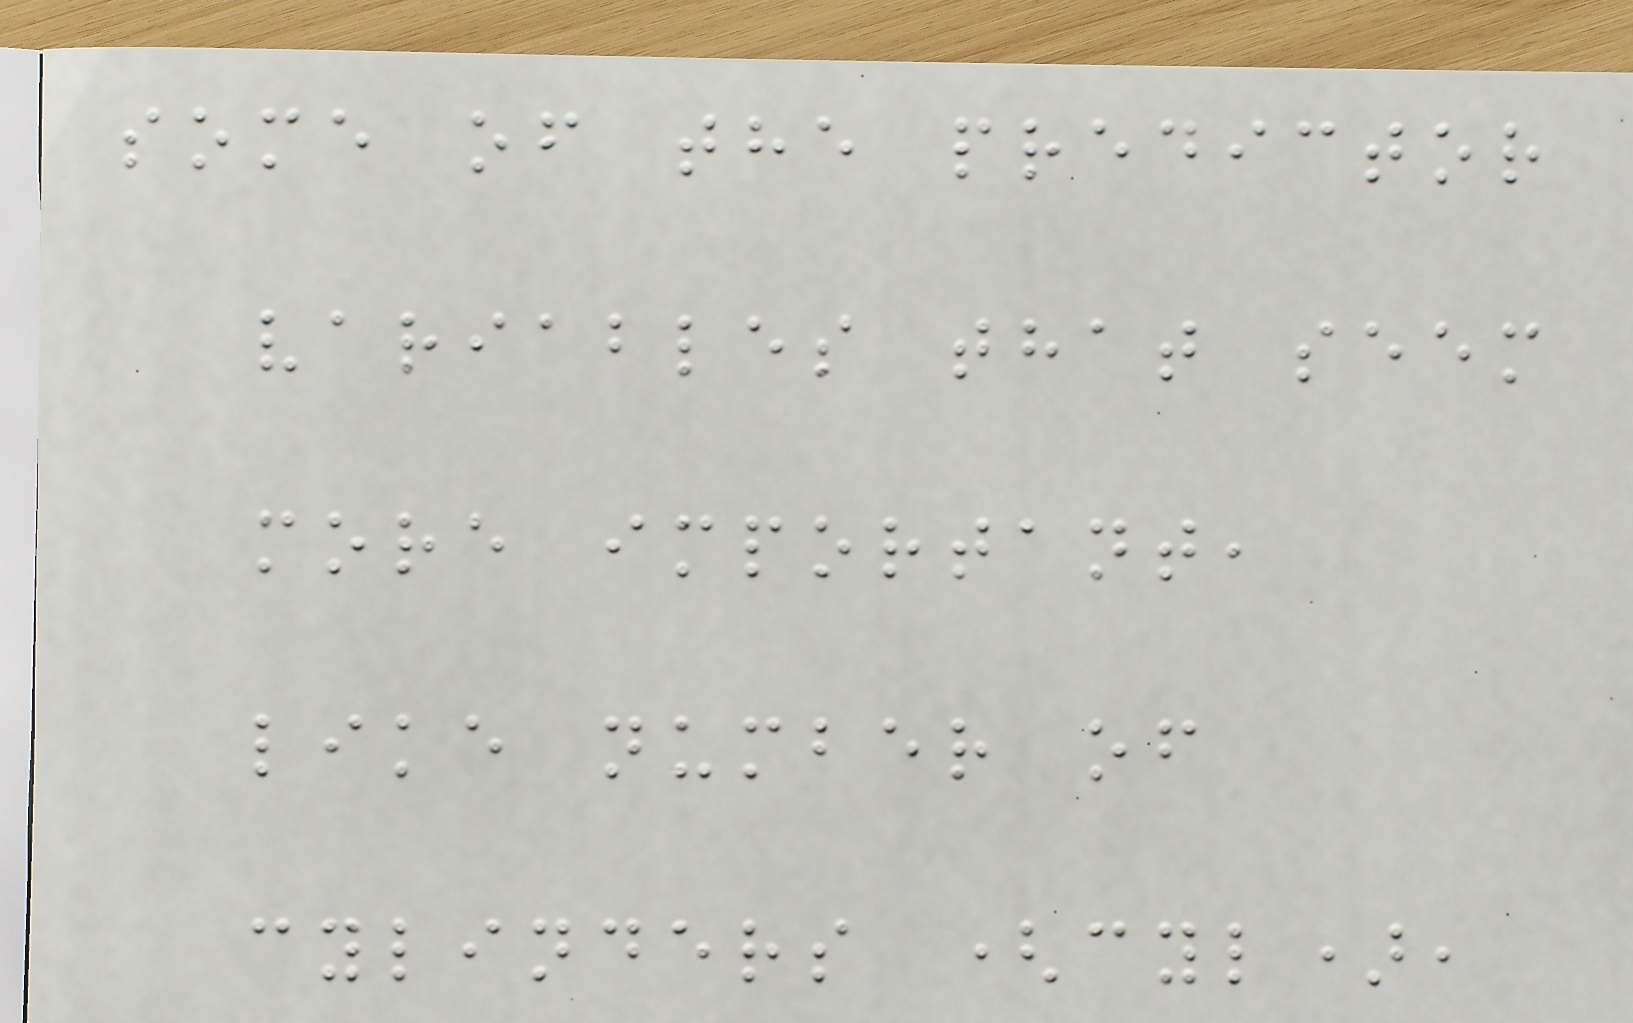some of the predictor
variables that seem
more important,
like number of
cylinders (cyl),
